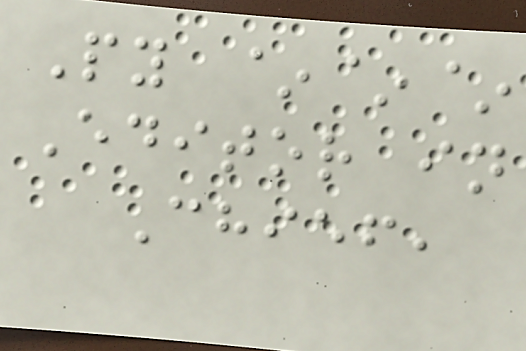Py ~~~
Editor in
Chief,
